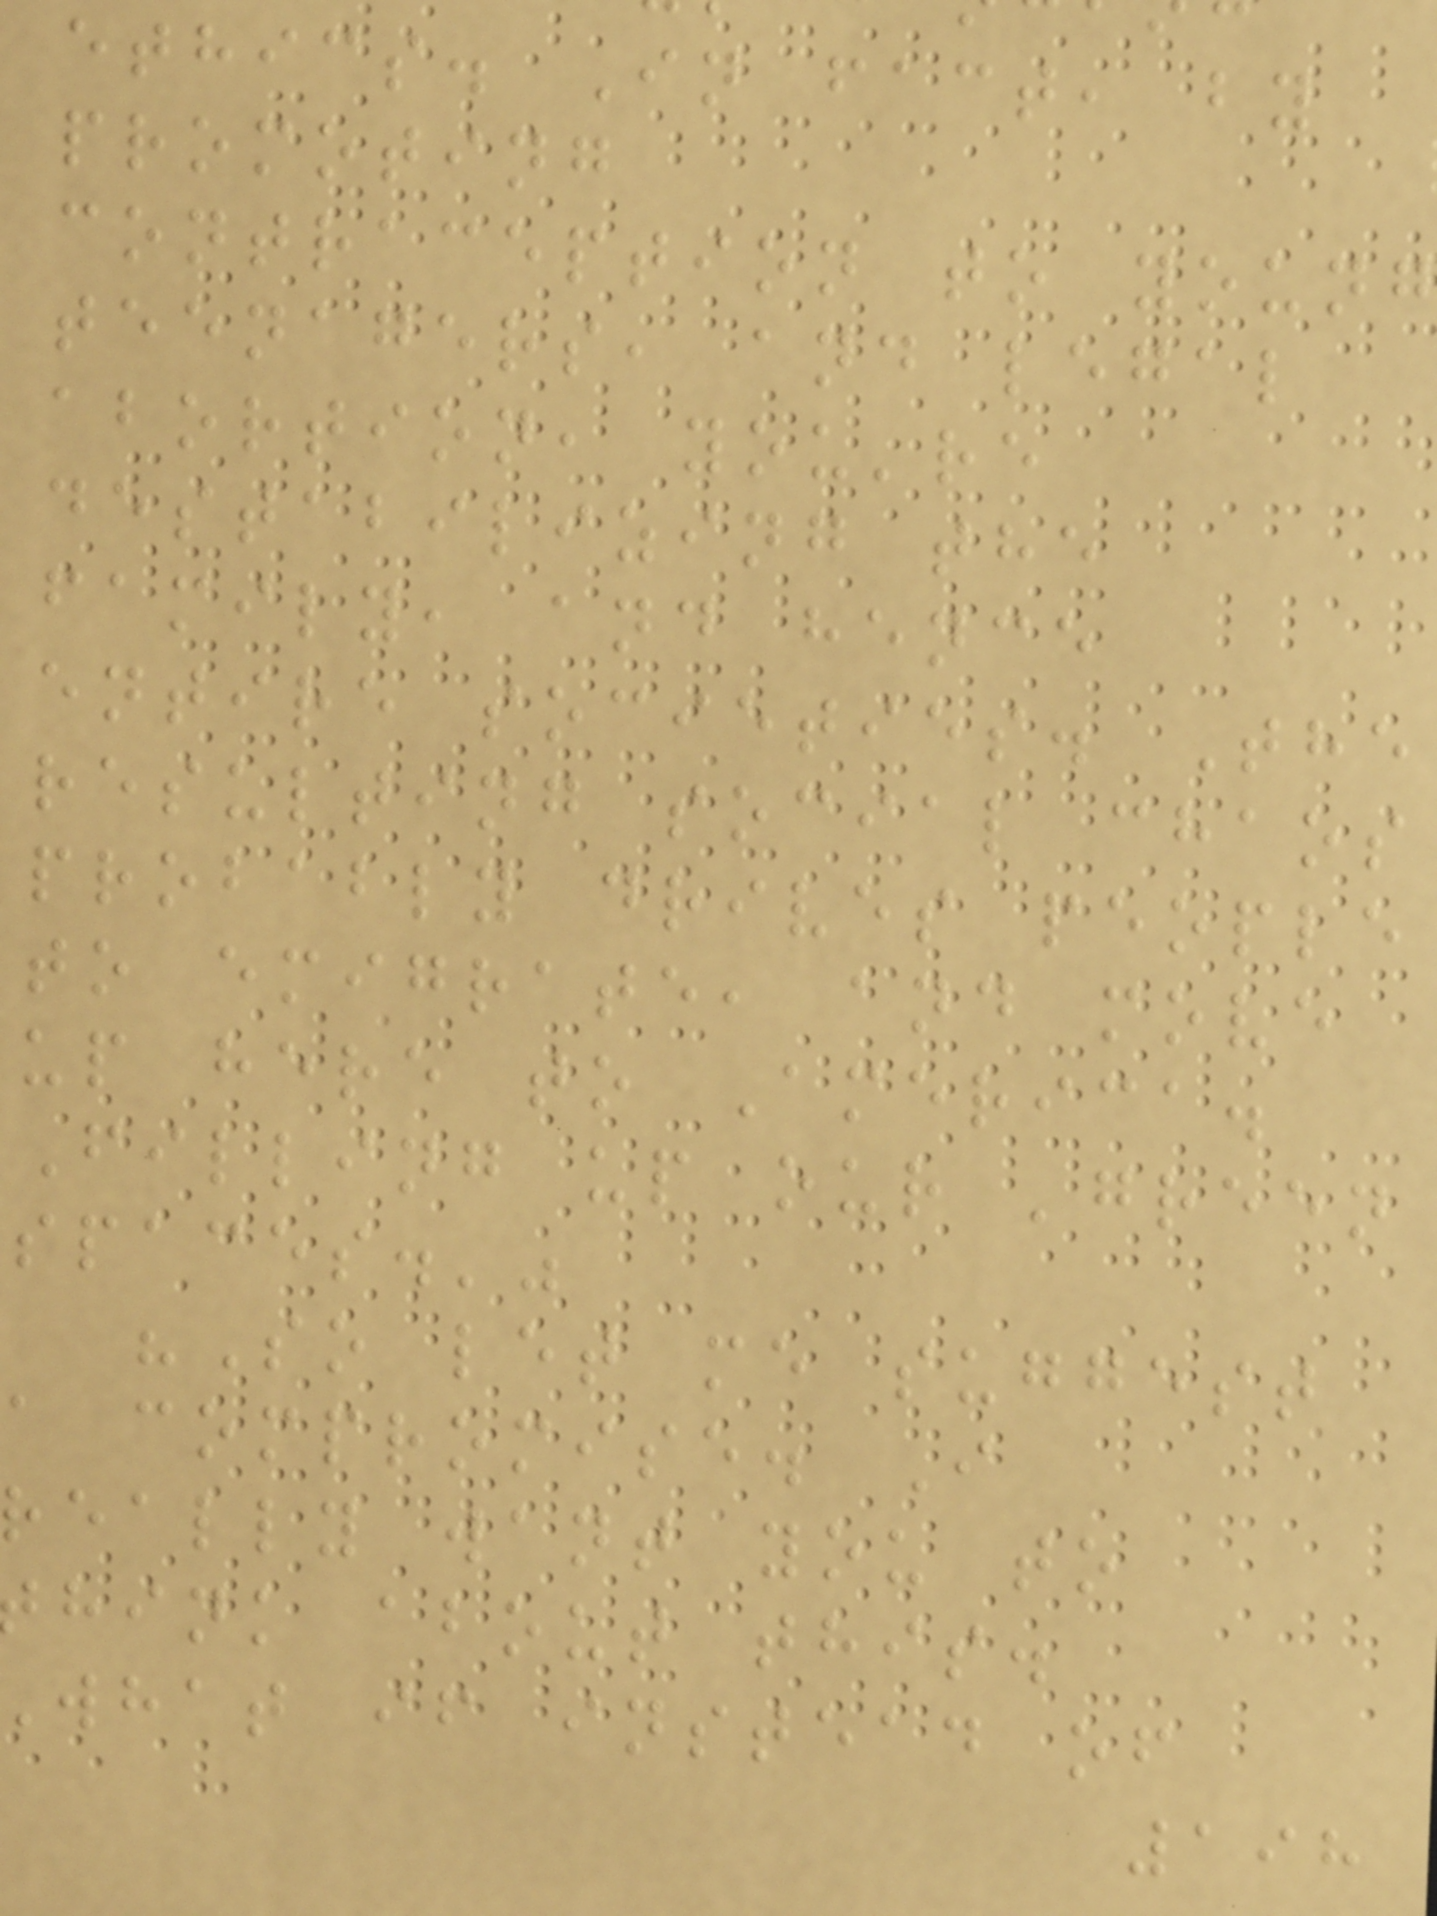ethics. In fact, by
promoting
contraception to young
teenagers, and legal
abortion, you're
destabilizing the
family, and hence
entire societies. The
resulting social chaos
probably drives people
to emigrate, and move
up here to America.
Filling up our 'green
spaces.'"
"So let me suggest
a compromise. I
really want you to
hink about this.
what if instead of
198
